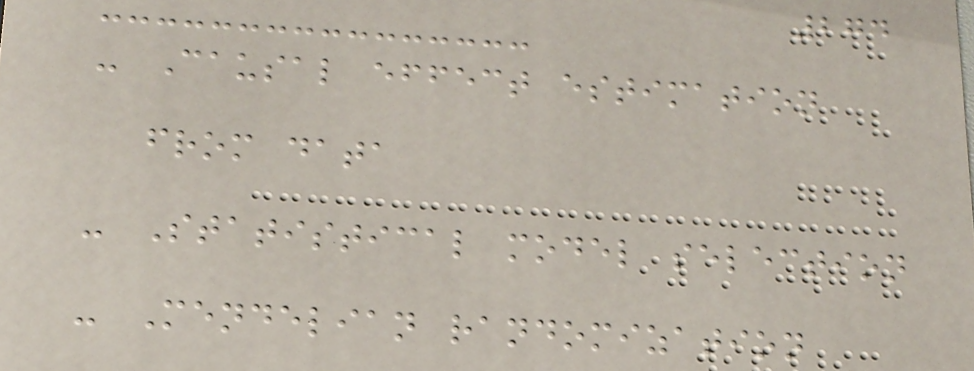274
- Causal effect estimation
from data
- Statistical model selection
- Mendelian randomization
